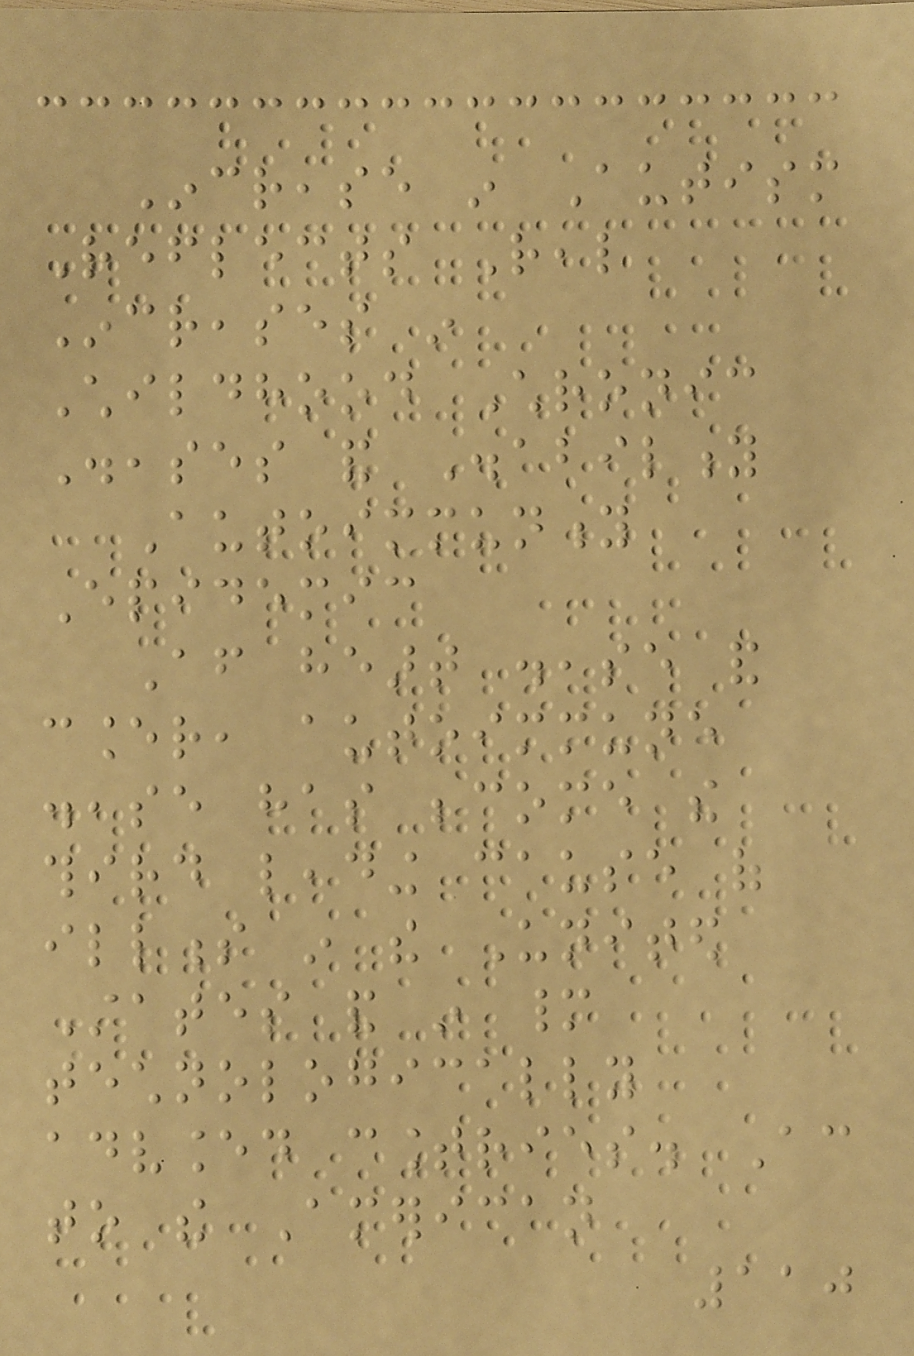Increase in Autism
Reflects Real
Increases in
Childhood Chronic
Diseases and Disability
Autoimmunity
Epidemic
After heart disease and
cancer, autoimmune
disease has become the
third leading cause of
illness in the United
States and in many
technologically
advanced countries. According
to the American
110
